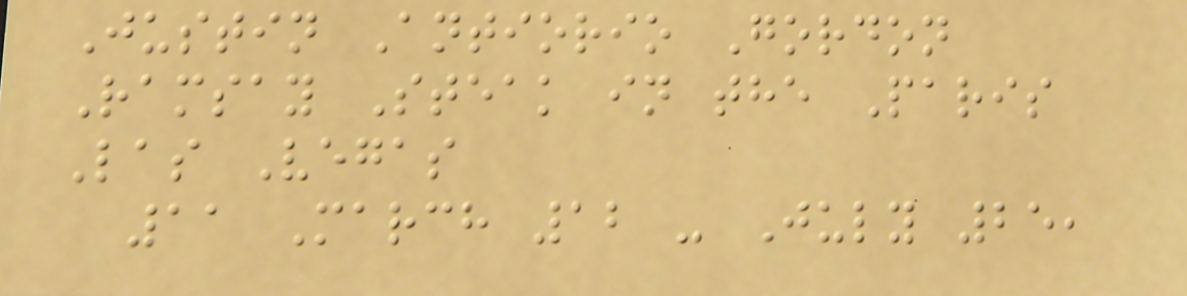Justin Antiorio Gordon
Ramsay Steak in the Paris
Las Vegas
11 March 12 - July 25,
